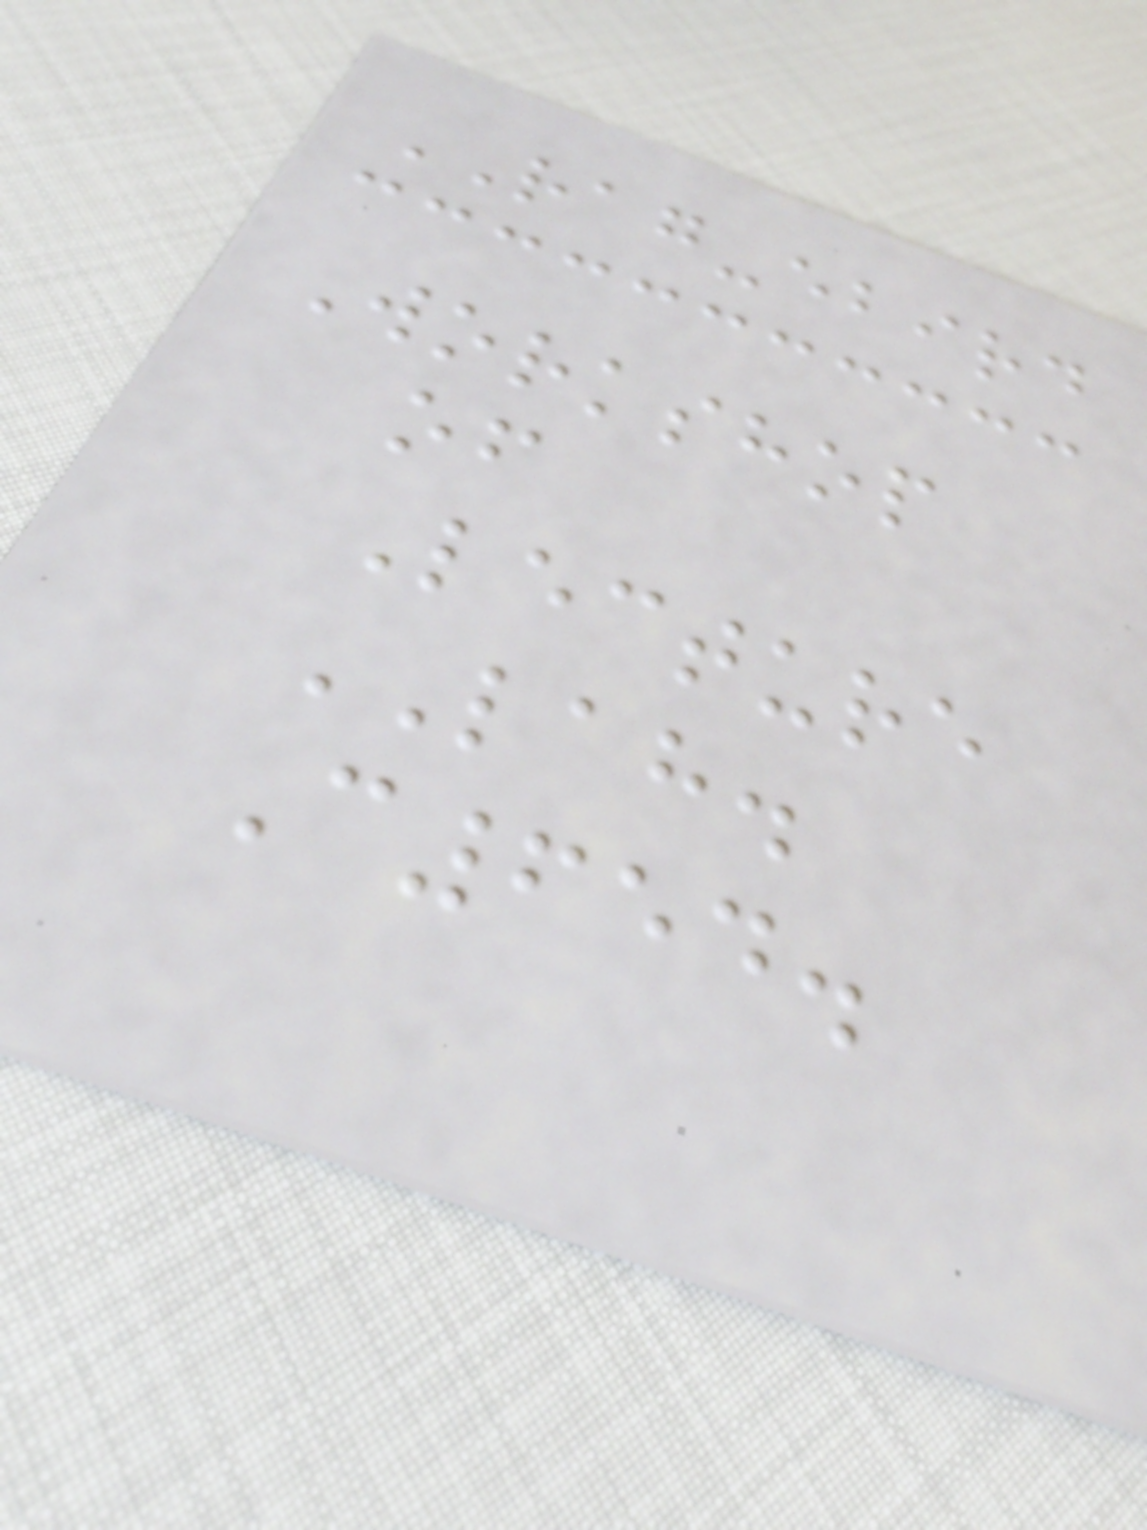RAG-ebird
Workshop
of
Lecture
LAH.
C654.
